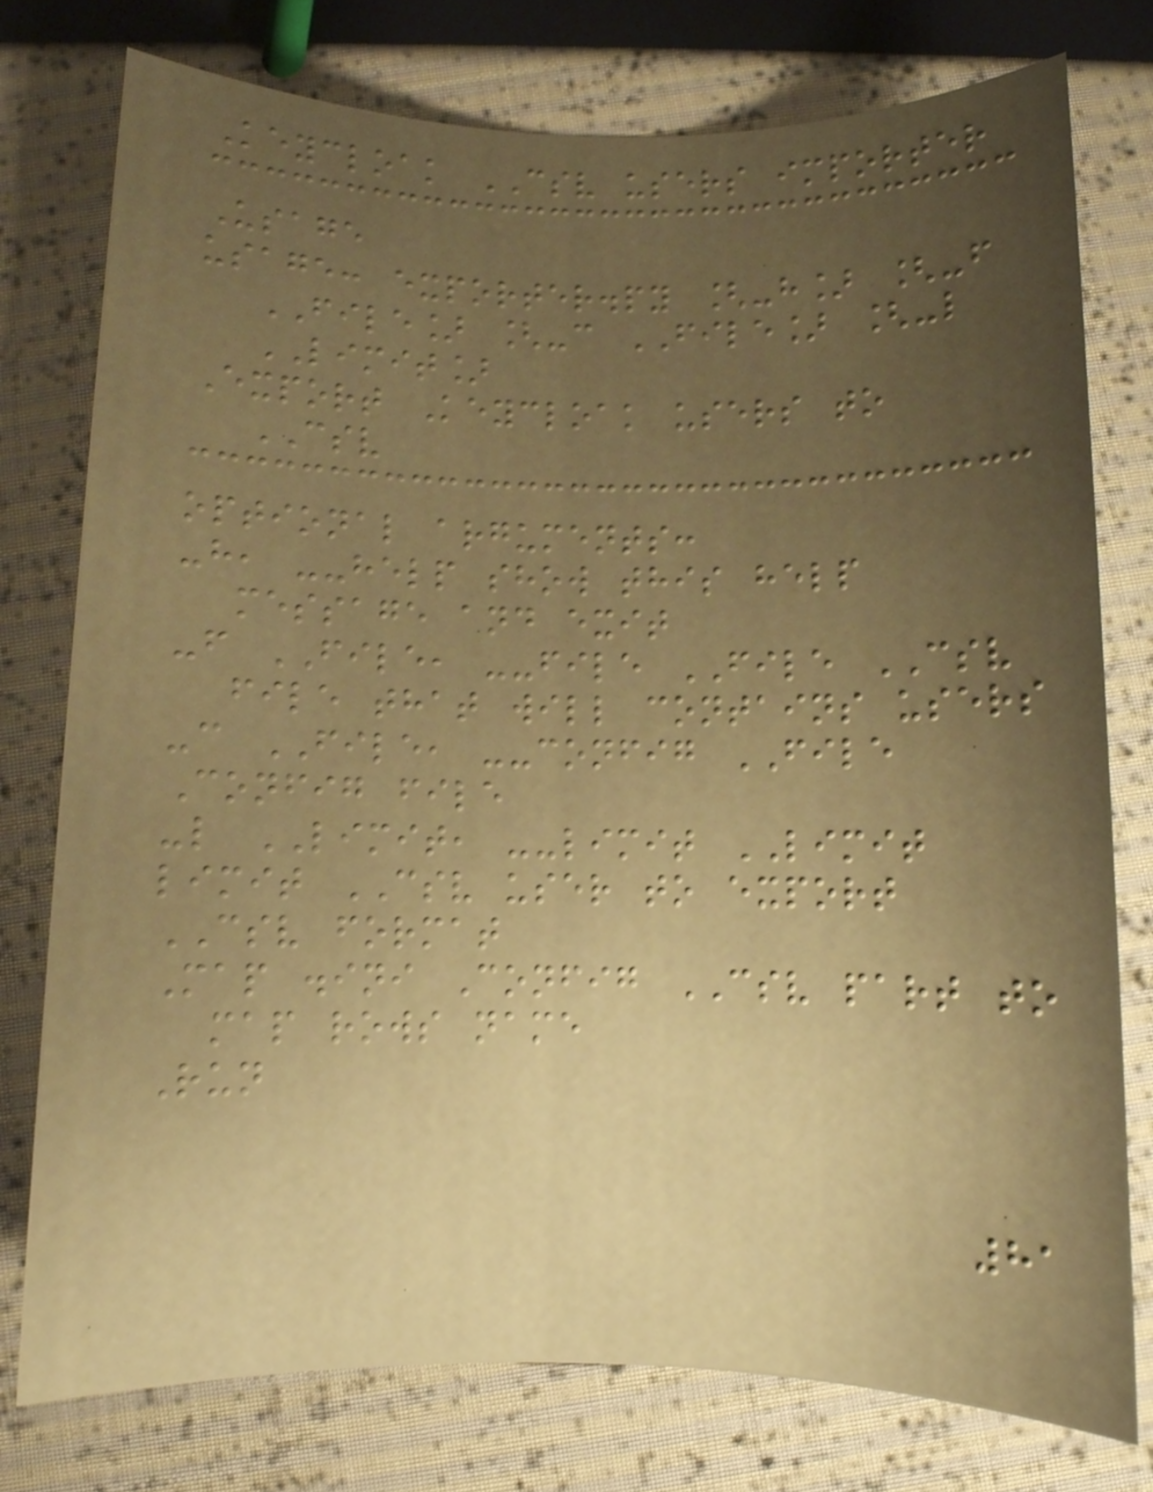Keycloak CSV users importer
Usage
usage: exporter.py [-h] [-f
FILE] [-c FILE] [-l
LIMIT]
Export Keycloak users to
CSV
optional arguments:
-h, --help show this help
message and exit
-f FILE, --file FILE CSV
file that will contains users
-c FILE, --config FILE
Config file
-l LIMIT, --limit LIMIT
limit CSV user to export
CSV format
Map .ini Config CSV part to
map rows name
Run
81
